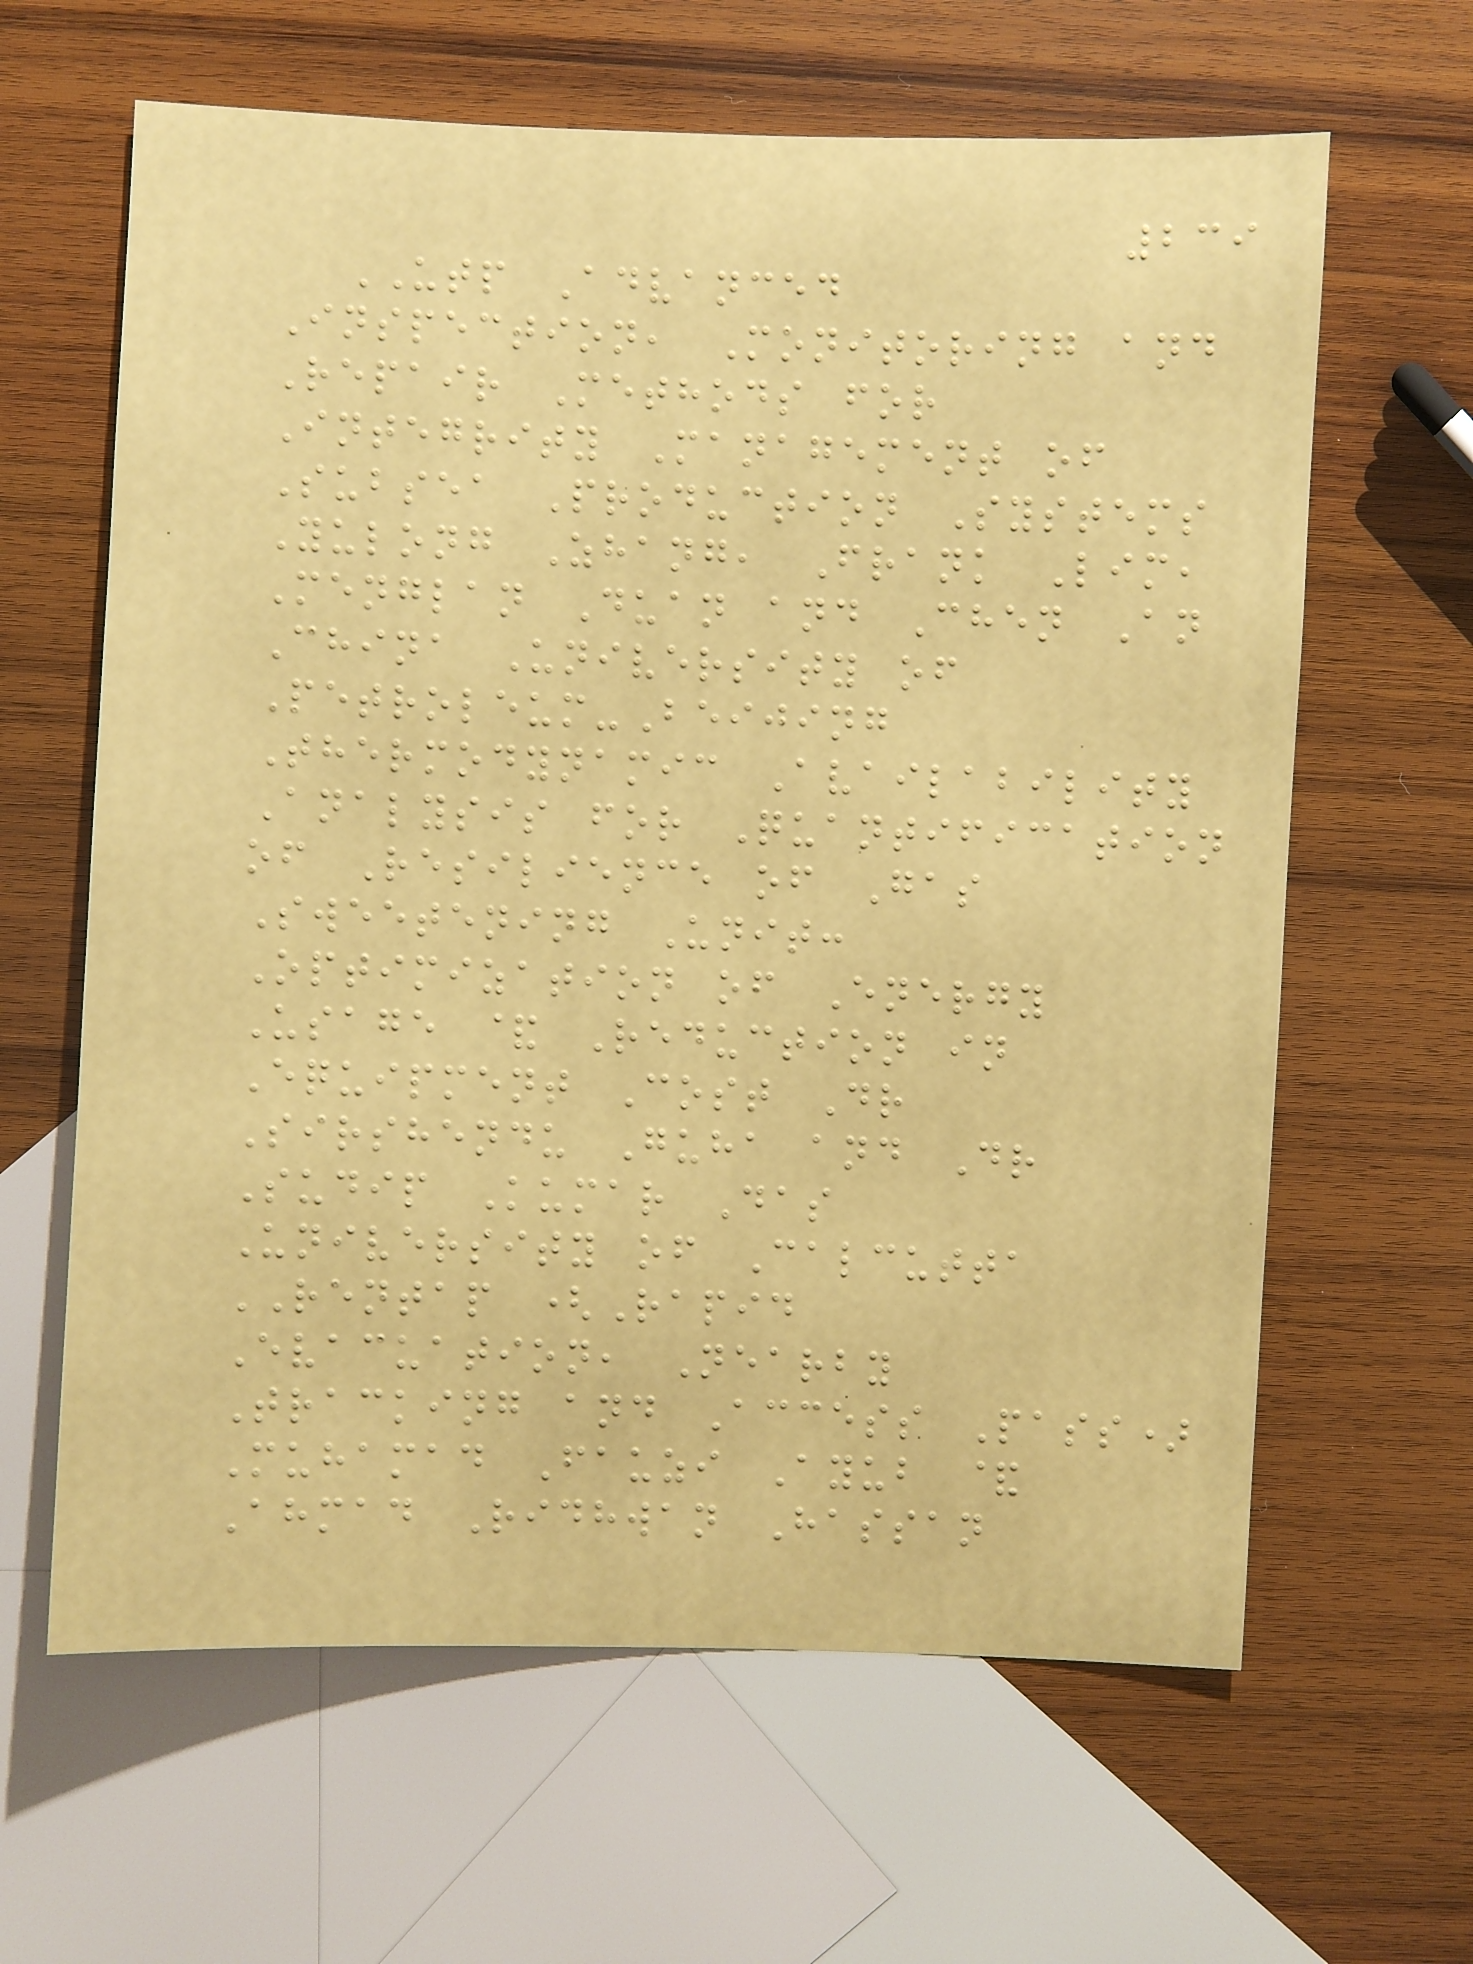239
UTP Advanced
Inspection, Monitoring and
Repair Methods for
Integrity Management of
Subsea Production Systems
Yulong Zhang, Frank Lim,
Menglan Duan and Chen An
China University of
Petroleum-Beijing
Thermodynamic Availability
Analysis for Quantification
of Resilience of Gas
Sweetening Unit:
Optimization of Energy
Usage & Reduction in
Equipment Cost Dr
Sirshendu Guha and Dr
Sudip Kumar Das
University of Calcutta
RENTAP (Rapid
Evacuation, Nearby
Tracking and Access Pass)
Muhamad Fauzi Ayub &
Ahmad Ridhwan Hassan
